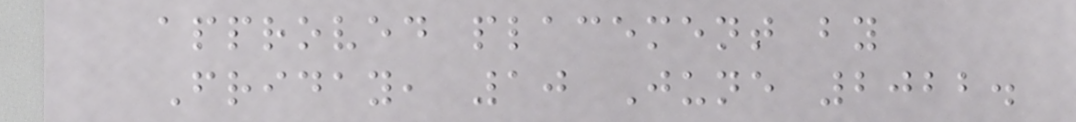approved placement by
Friday, 10 June 2022.
